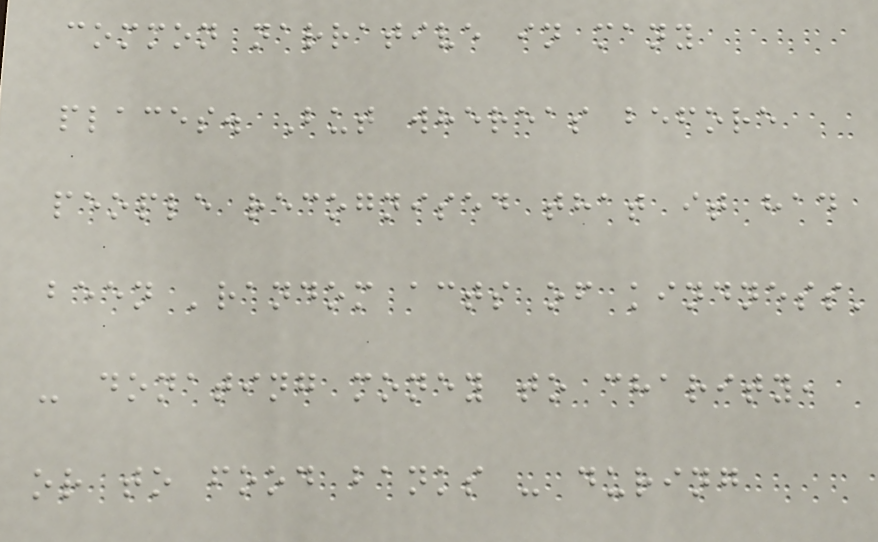common narrative in many
places. But whereas before
people recognised that it had
been 'random acts of kindness'
- donating money to charity,
or to food banks - during
